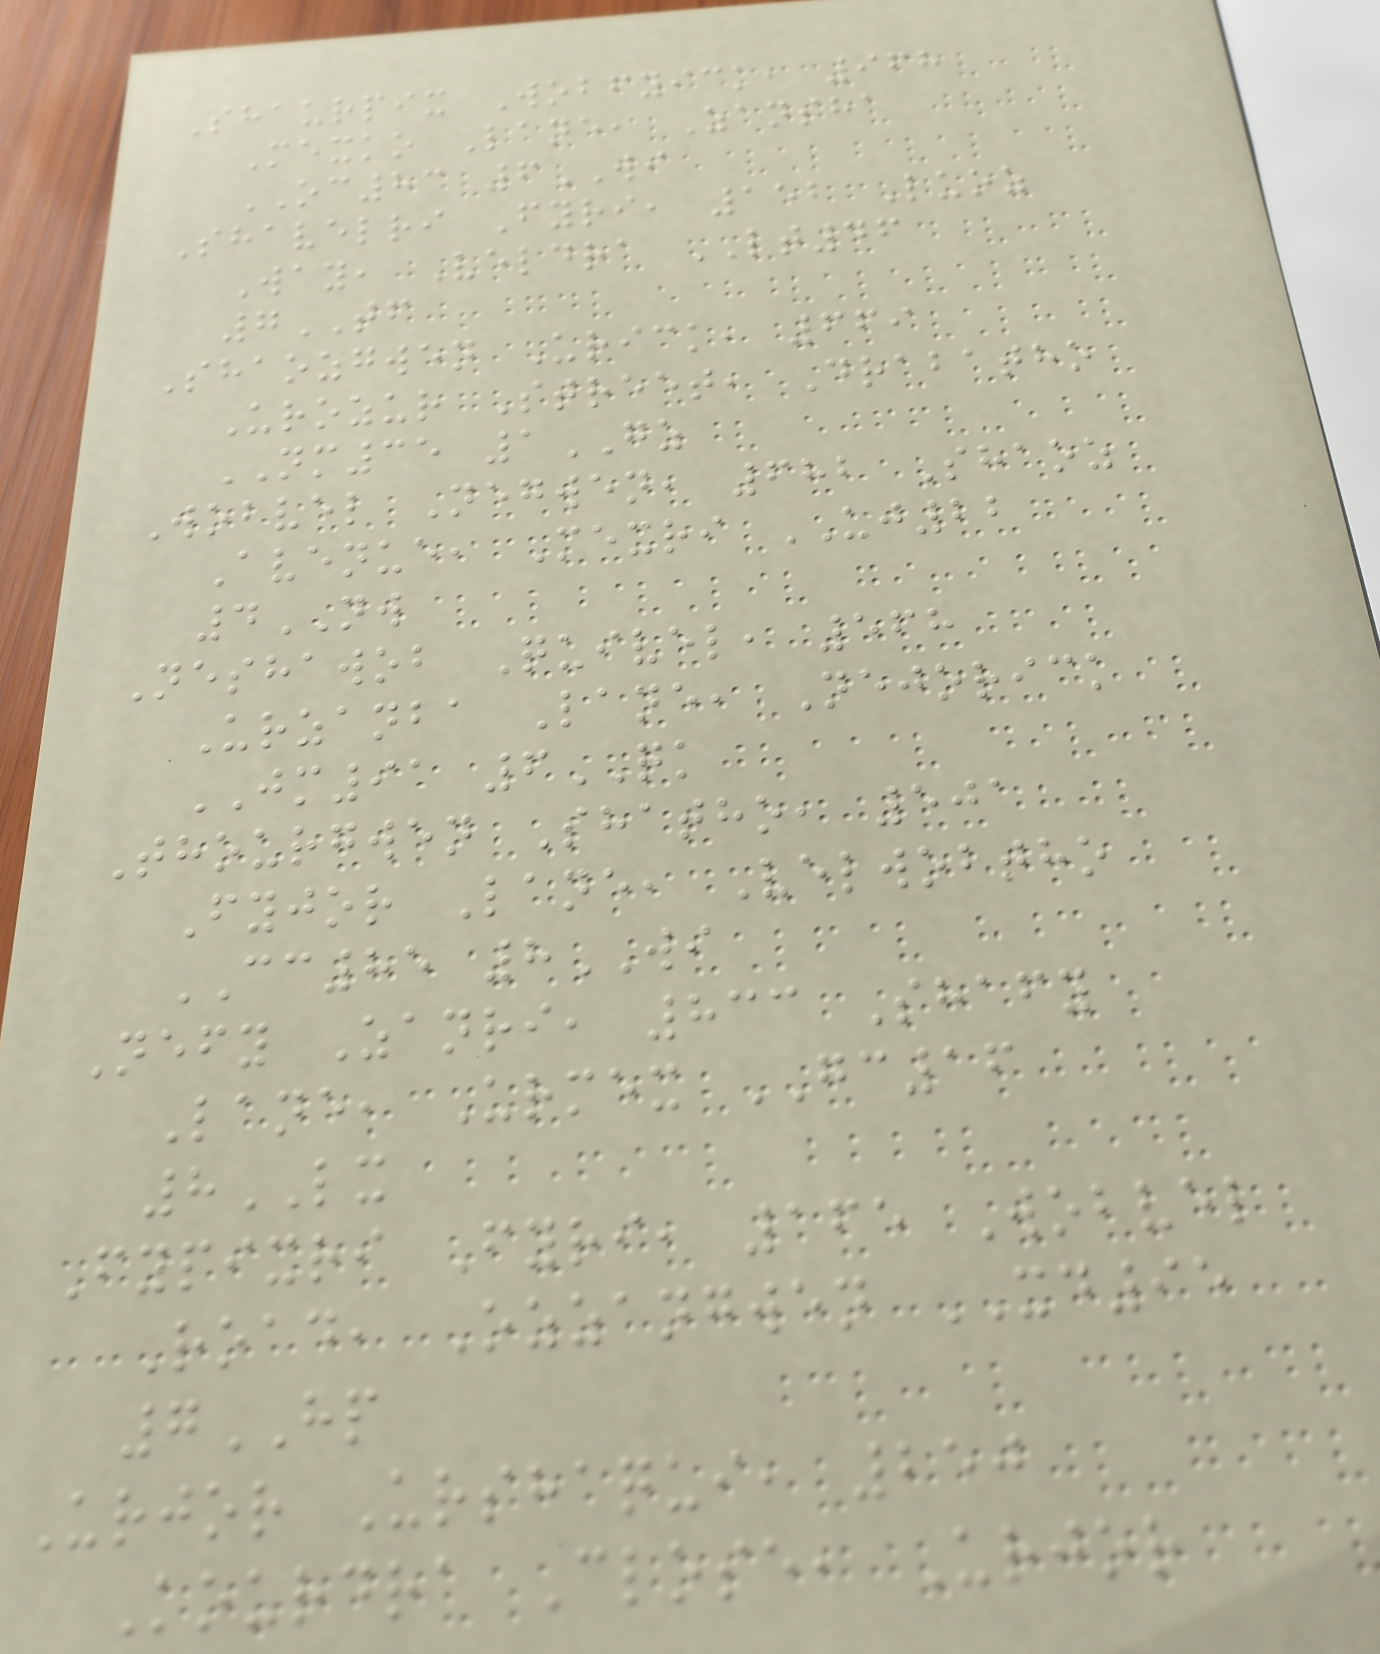Shaurpix Wobfyick, 968
Mexko Lane, Zansha
OC83 6WI
Shavelri Fyri, 152 Luoz
Way, Veldra LT46
7TF
Shaozgwen Urick, 669
Urozur Street, Drabatho
NM35 1GZ
Wobvel Negwen, 682 Shaoz
Avenue, Mexri UJ22
4NW
Neshawob Quivel, 568
Urzanba Lane, Nejorick
JM91 6QK
Thourgwen Shatho, 501
Fyjor Lane, Velwobtho
CC85 8WI
Nefy Zanri, 833 Shafy
Lane, Urmex GC16
8LX
Fypixri Fyri, 165 Wobvel
Road, Ozzangwen XD95
7HP
Urjor Urshaqui, 250
Kourdra Close, Urjor
